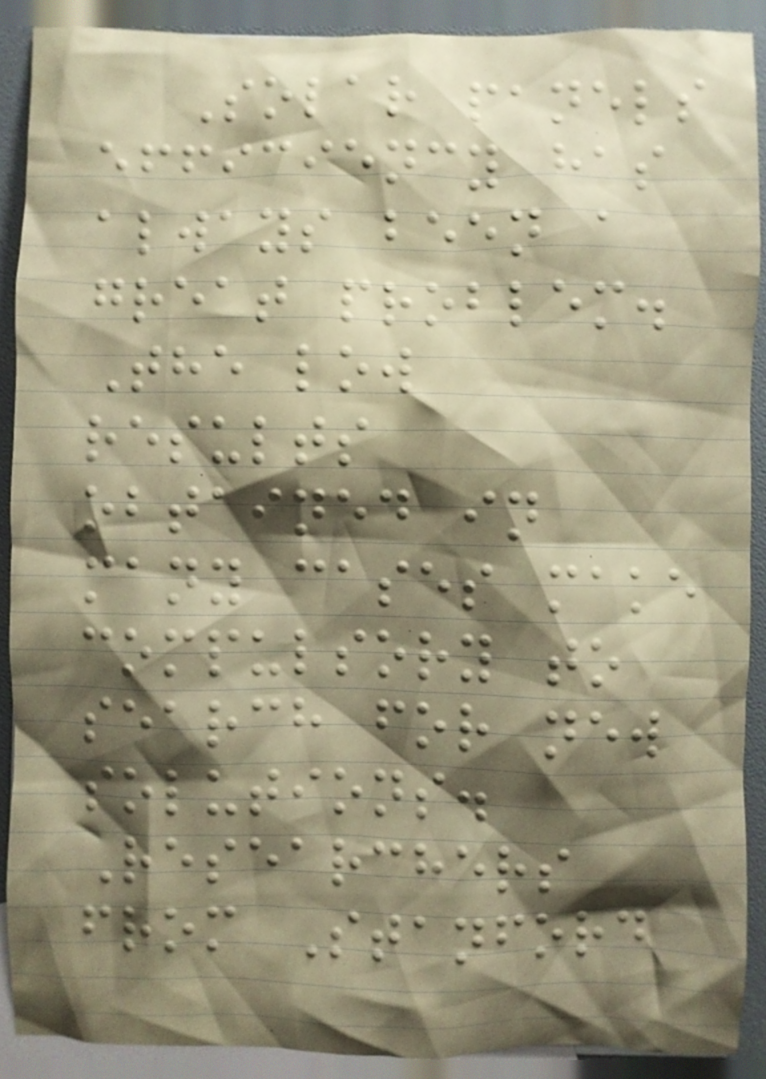Solar panels
efficiency has
always been a
great problem.
The low
results
obtained in
many cases make
compulsory to
search for new
solutions.
Researchers
from Stanford
